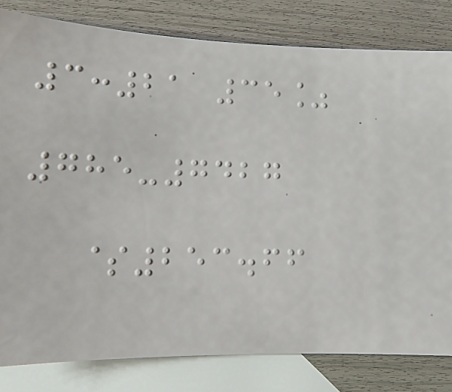3:21 35%
785-7427
$253.66
